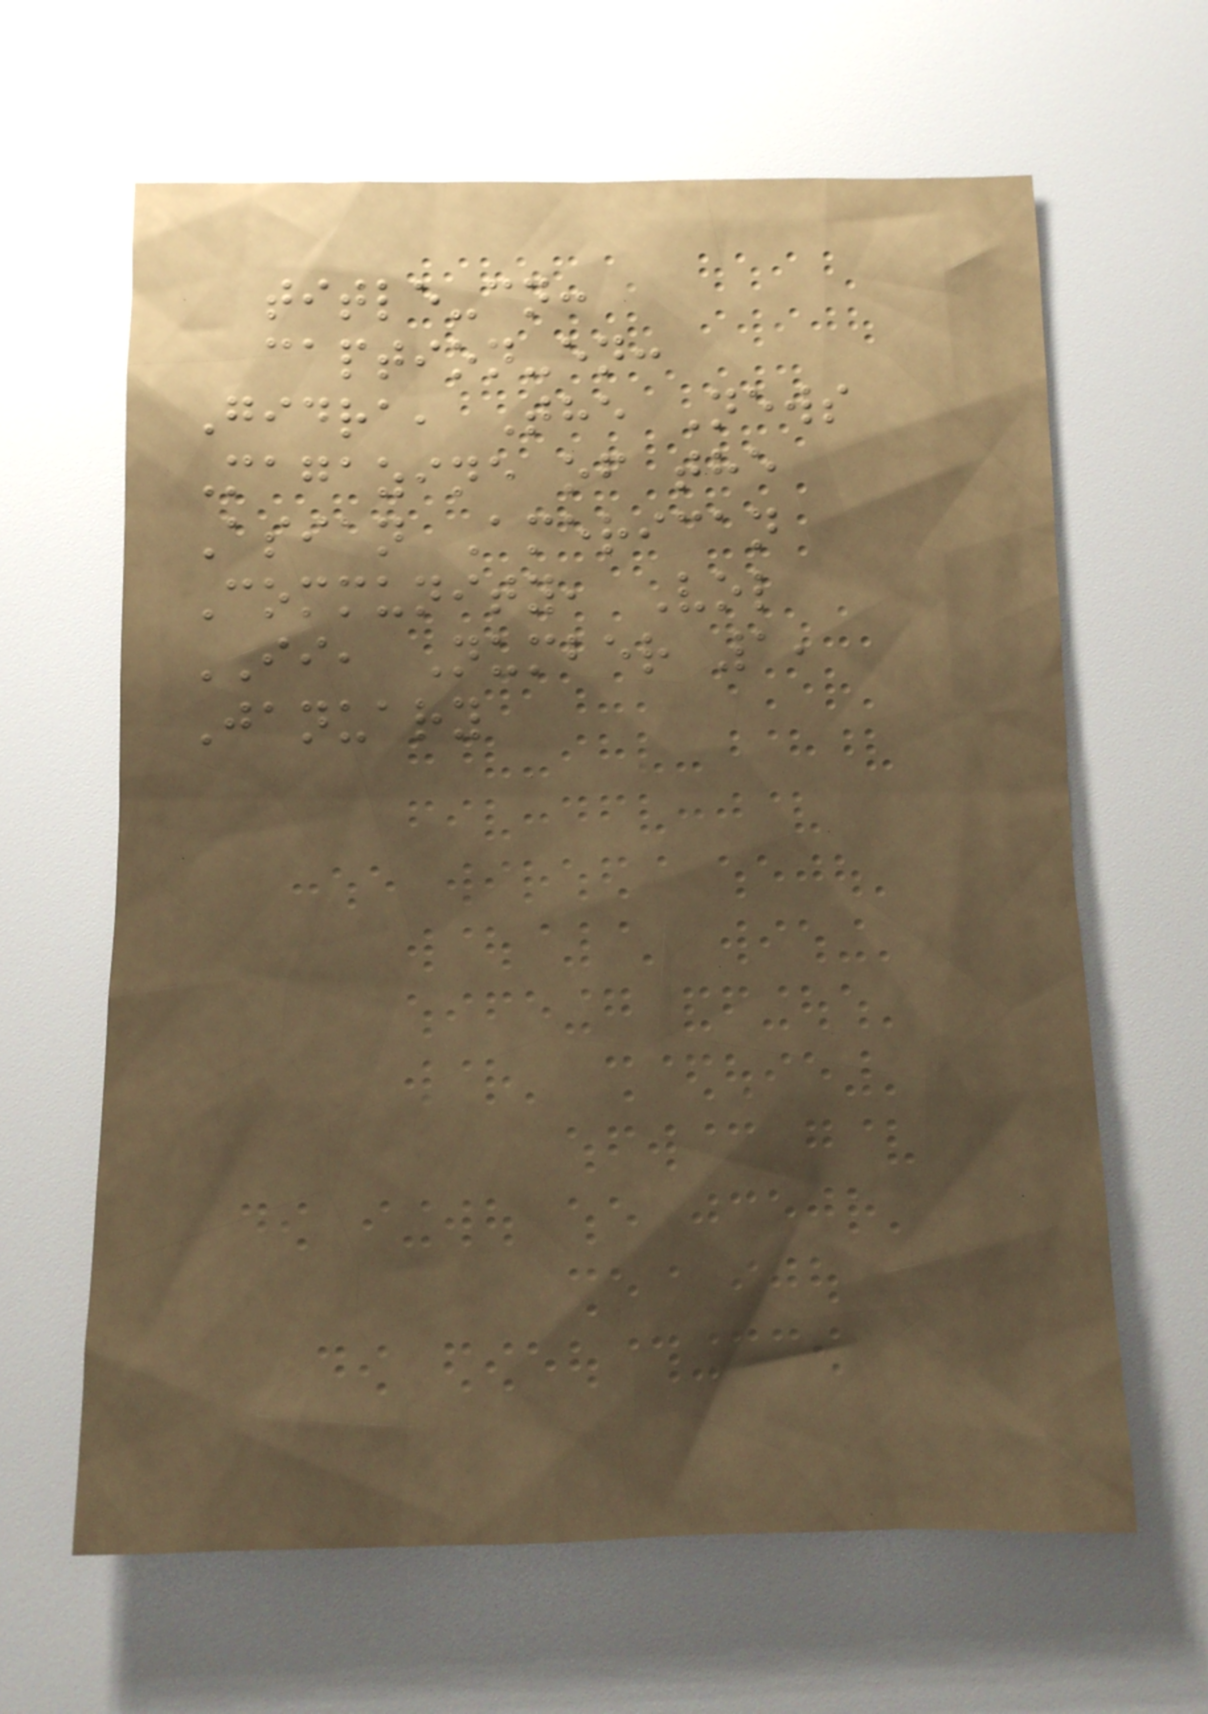title-cn:
caption-en:
Gidra, The News
Magazine of the
Asian American
Community, Vol
II, Number 1,
January
